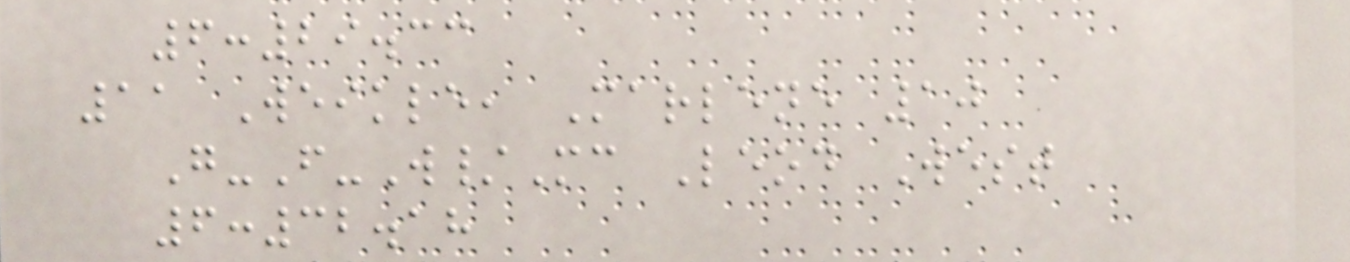6:29.33
11 Weikle, Marlene 10
G-F-W/Mc Leod West
6:32.18
